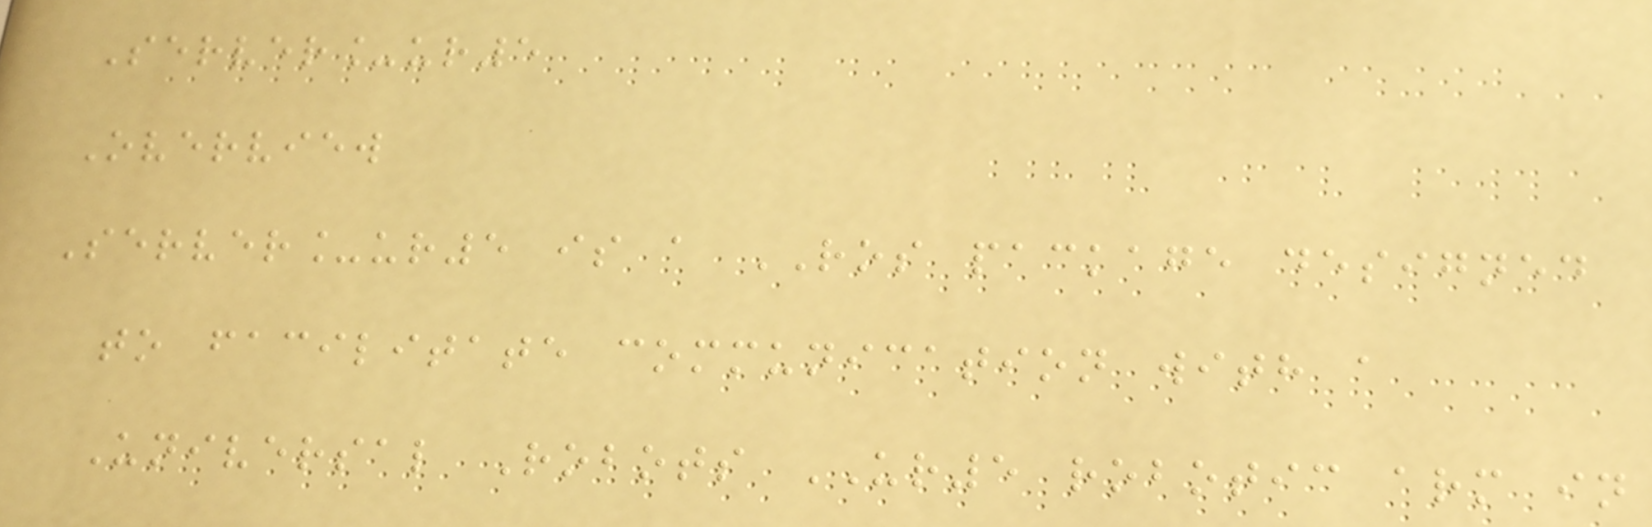Server_ur5
Overview
Server_ur5 is a ROS package designed
to facilitate communication with a
Universal Robots UR5 robotic arm in
